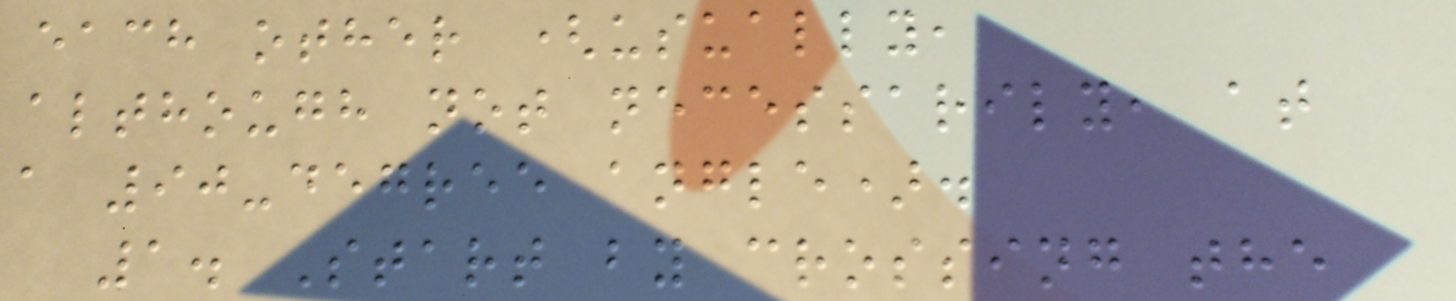each other (usually,
although not necessarily, at
a 90-degree angle).
1. Start by crossing the
